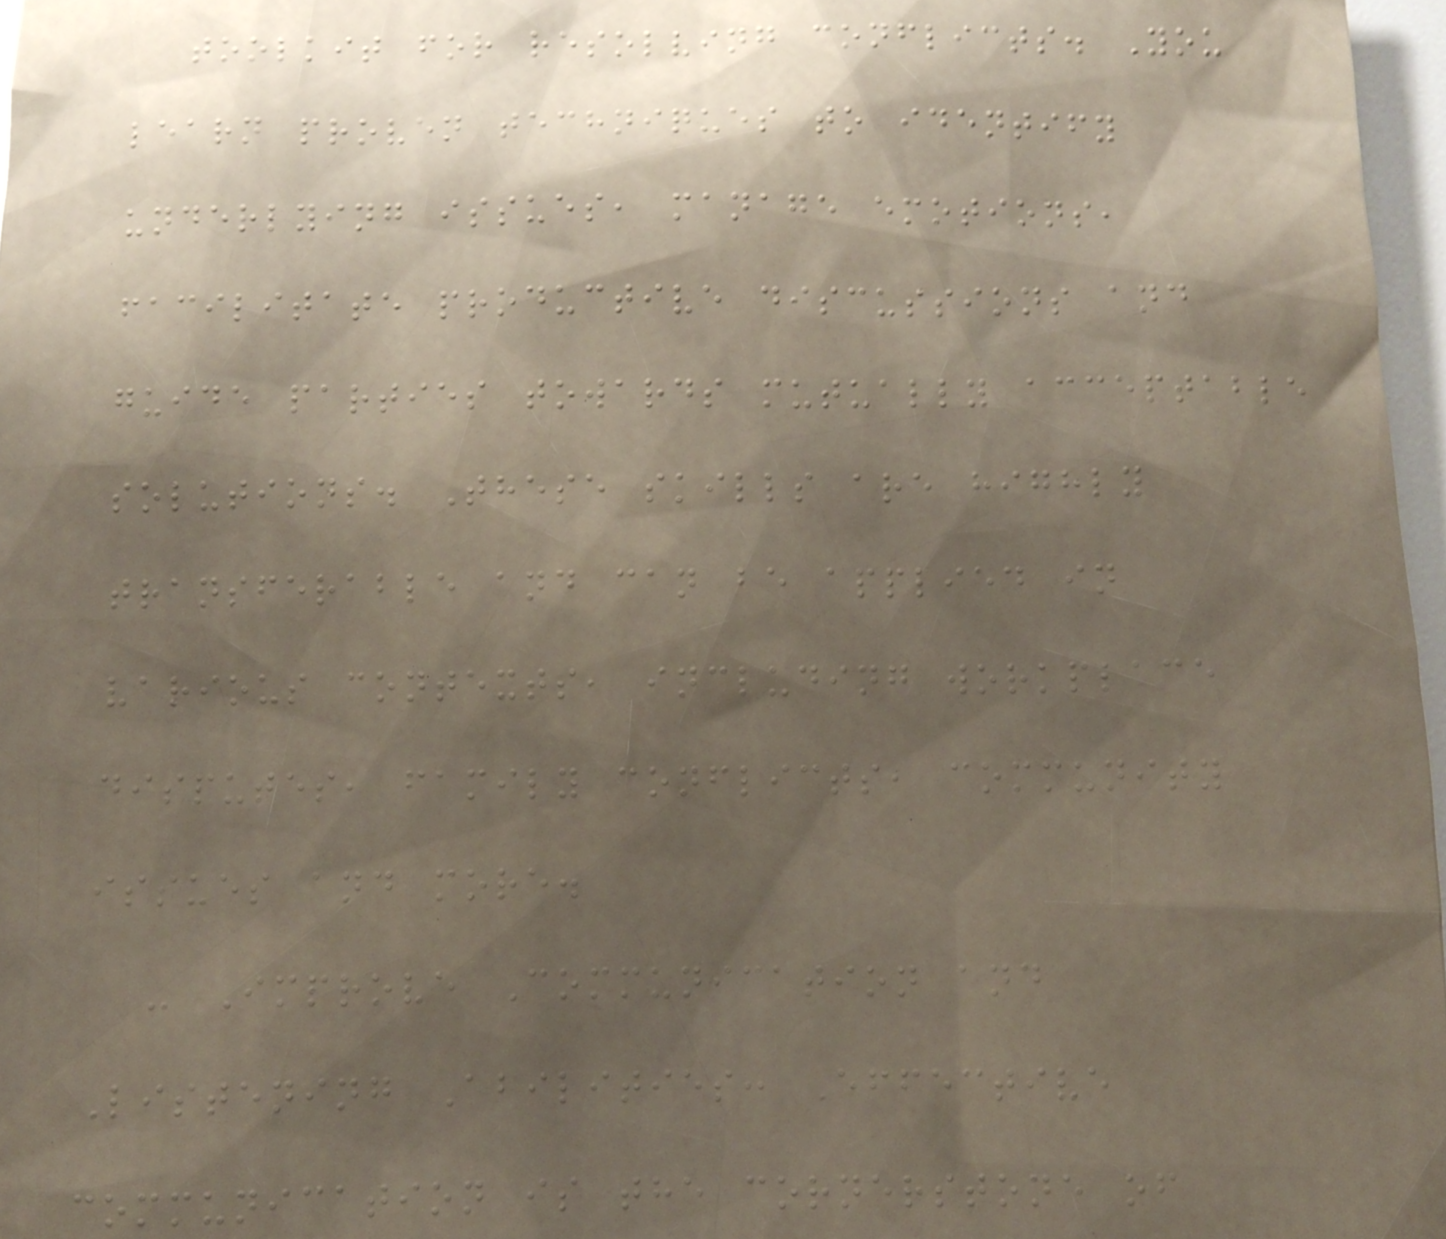toolkit for resolving conflicts. You
learn proven techniques to identify
underlying issues, manage emotions,
facilitate productive discussions and
guide parties towards mutually acceptable
solutions. These skills are highly
transferable and can be applied in
various contexts, including workplace
disputes, family conflicts, community
issues and more.
- Improve Communication and
Listening Abilities: Effective
communication is the cornerstone of
